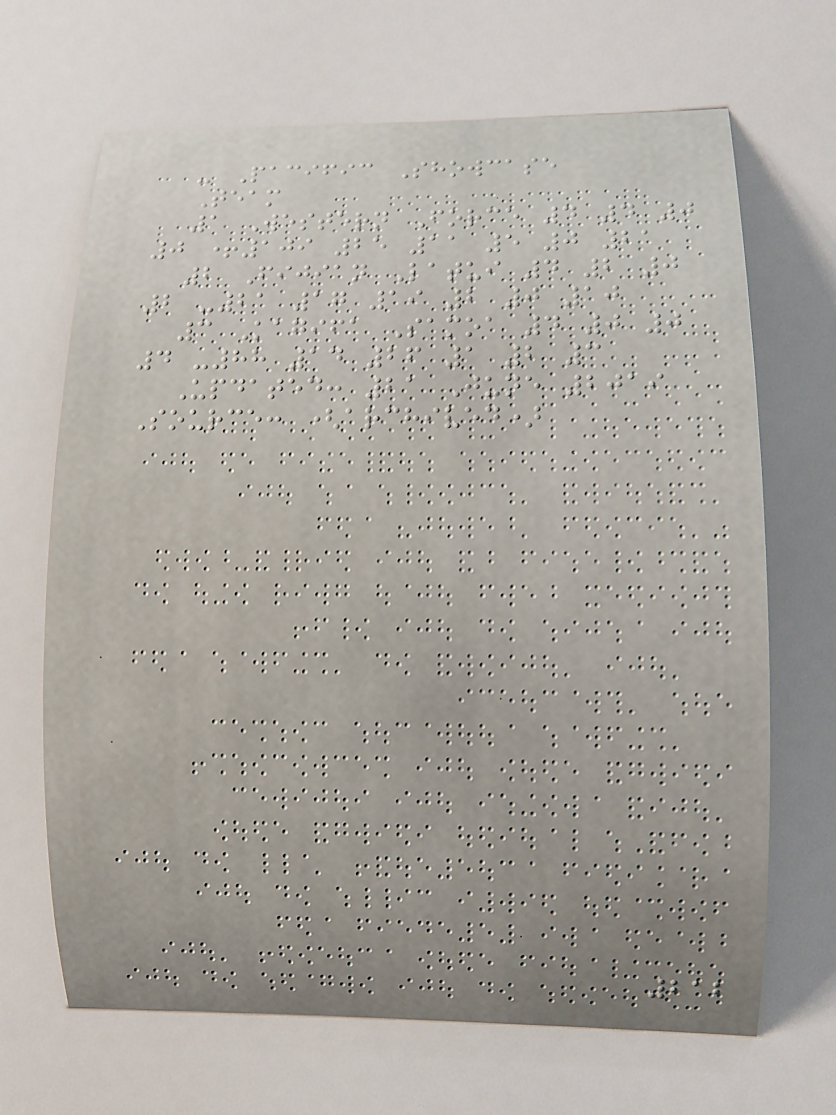- Pacific Showcase
Team
1 Western Force 4 4 0
0 +109 25 11 5 0 21
2 Fijian Latui 4 2 0
2 -21 17 19 2 0 10
3 Kagifa Samoa 4 0 0
4 -88 14 26 1 2 3
Updated: 21 June 2019
Source: (archived)
212
